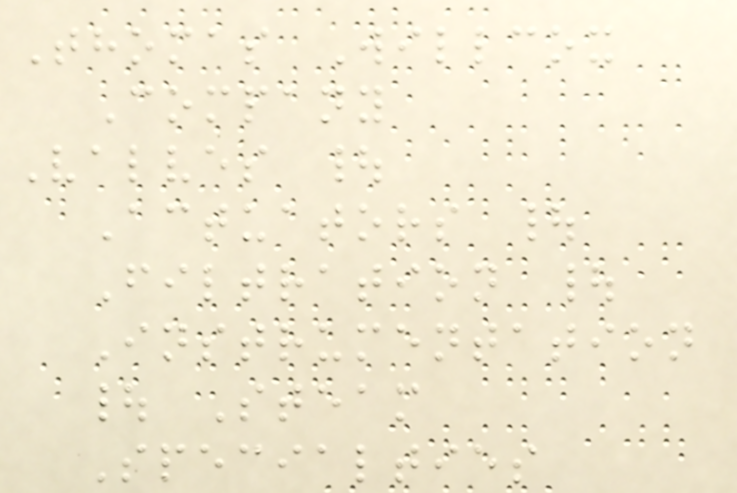Thomas Willcox
Company
Valves |
Actuators |
Filtration |
Instrumentation
| Steam
Specialties
